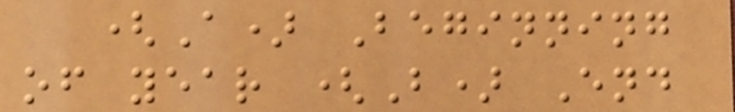(A) Beginning
of year (B) End
